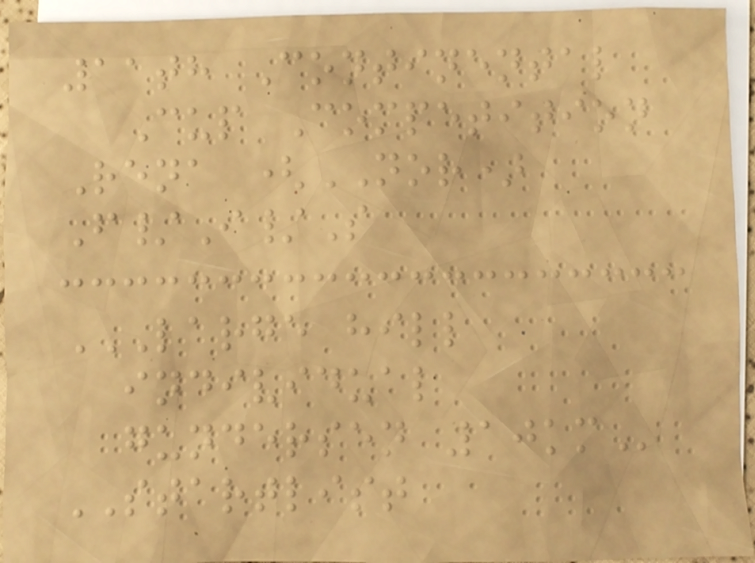11th Continental
Cup Competition
Rena (NOR)
F/I/S
LARGE HILL
INDIVIDUAL
GUNDERSEN 10KM
STARTLIST
